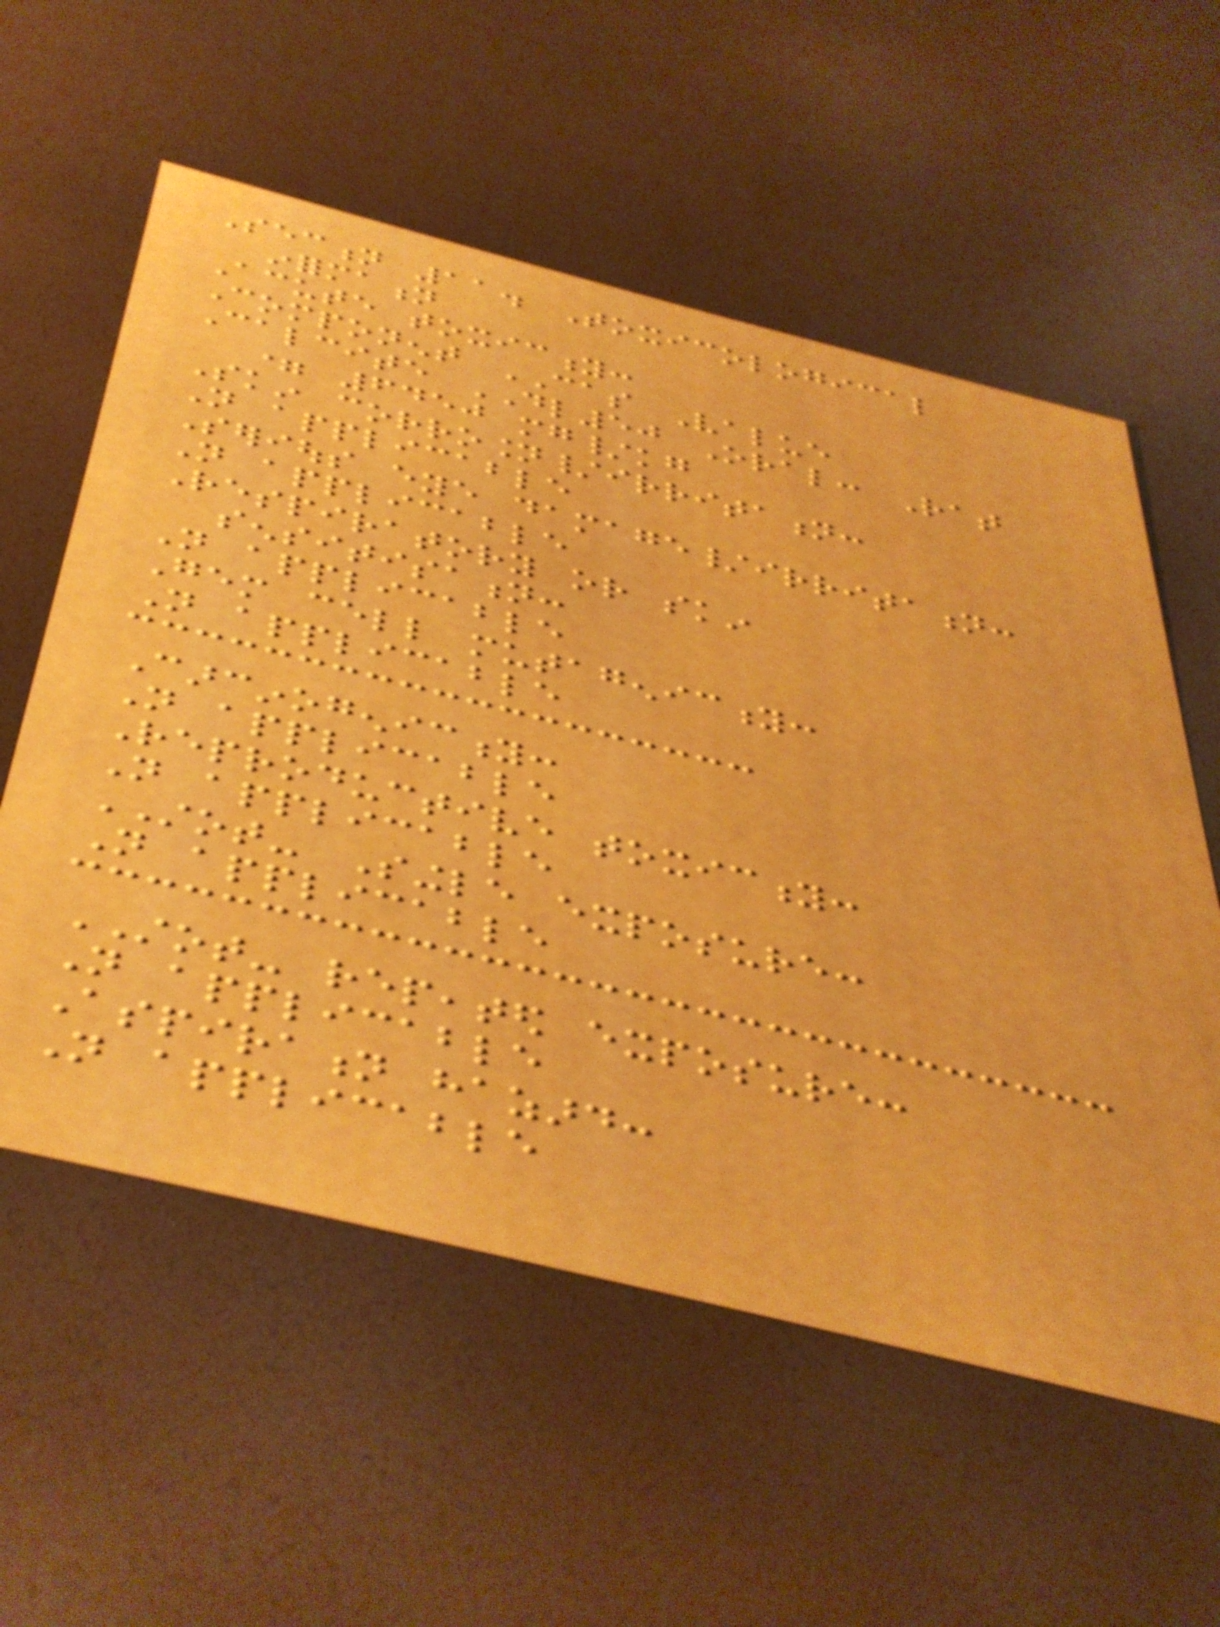Section 11. Toxicological
information
Acute toxicity:
Component CAS Value
Calcite DL50 Oral: Rat
= 6450 mg/kg
Skin corrosion/irritation:
Not applicable
Serious eye damage/irritation:
Not applicable
Respiratory or skin
sensitisation:
Not applicable
Gem cell mutagenicity:
Not applicable
Carcinogenicity:
Not applicable
Reproductive toxicity:
Not applicable
STOT- Single exposure:
Not applicable
STOT- repeated exposure:
Not applicable
Aspiration hazard:
Not applicable
